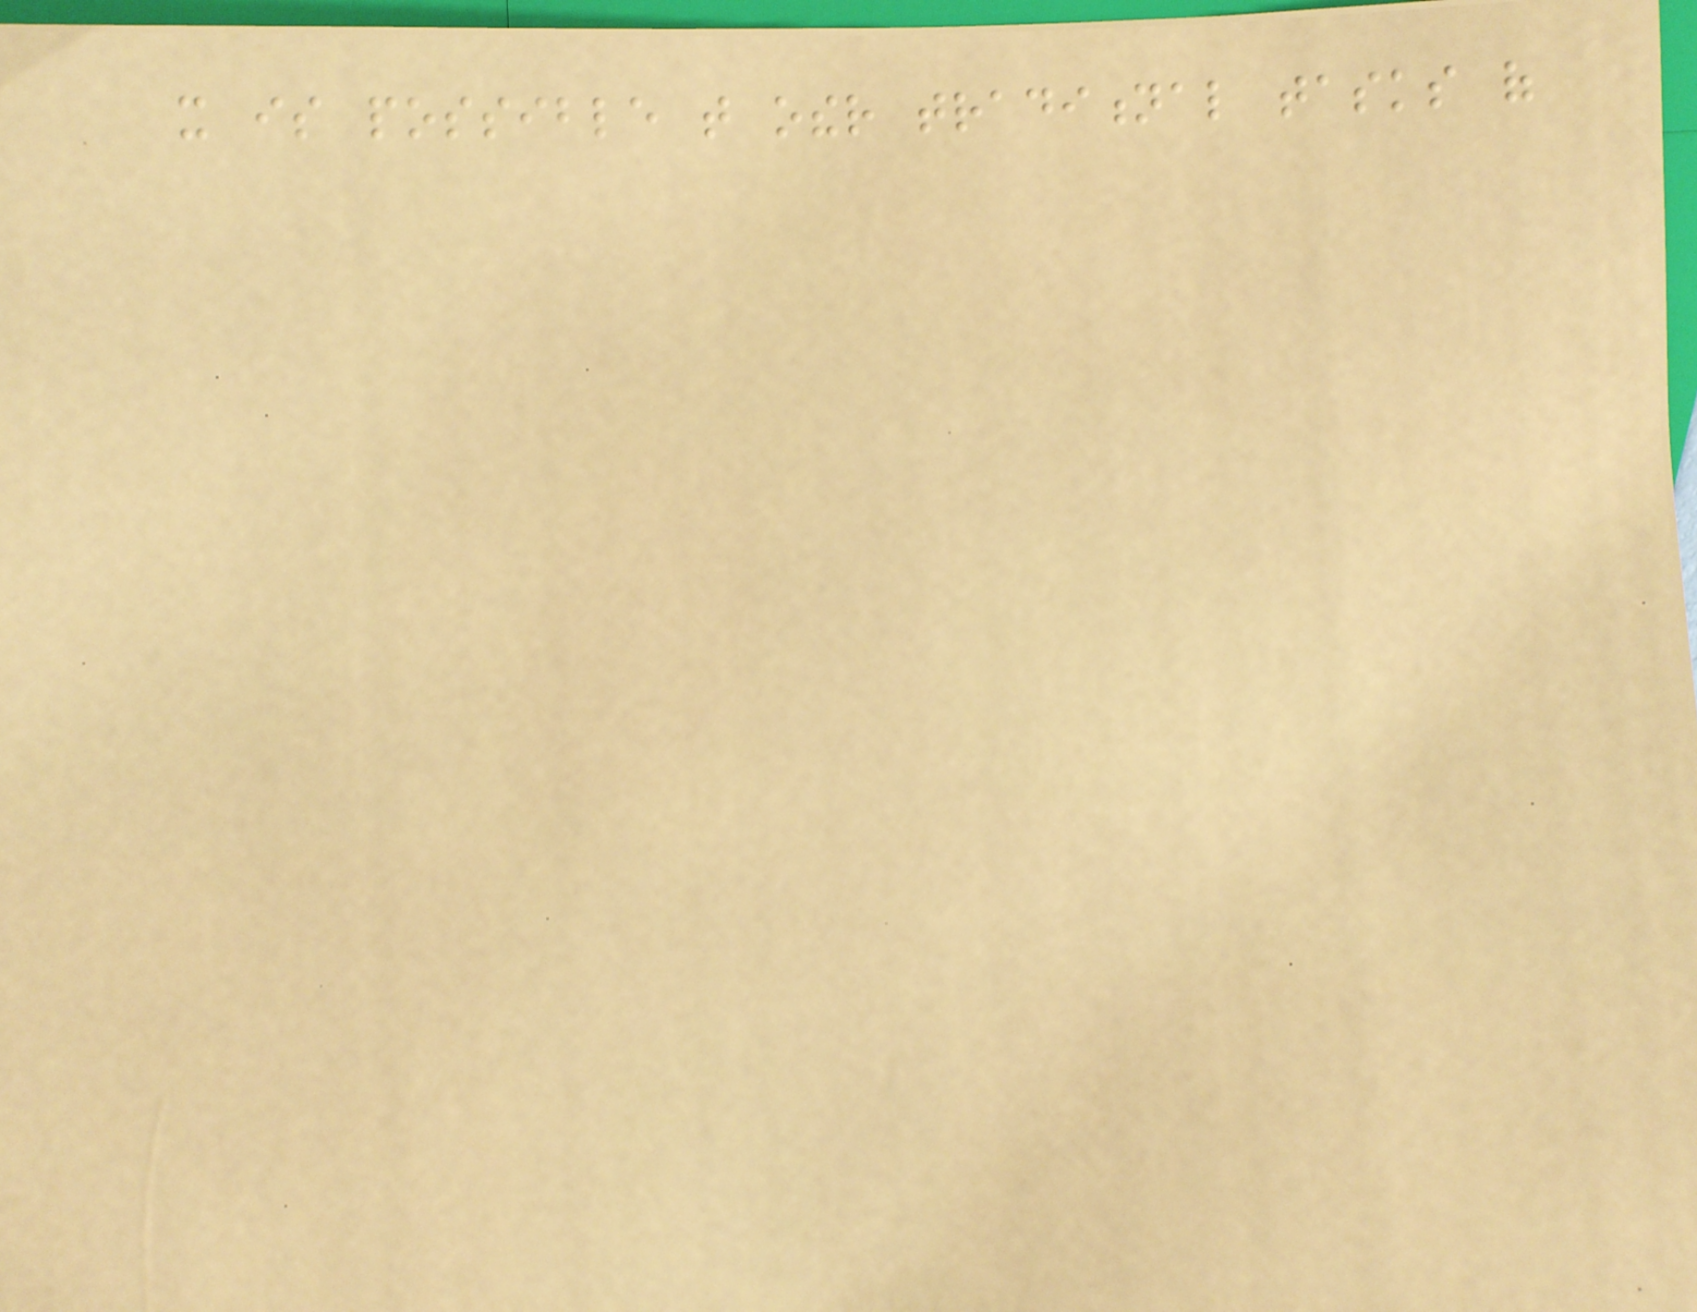it is possible that other traditional tasks of
